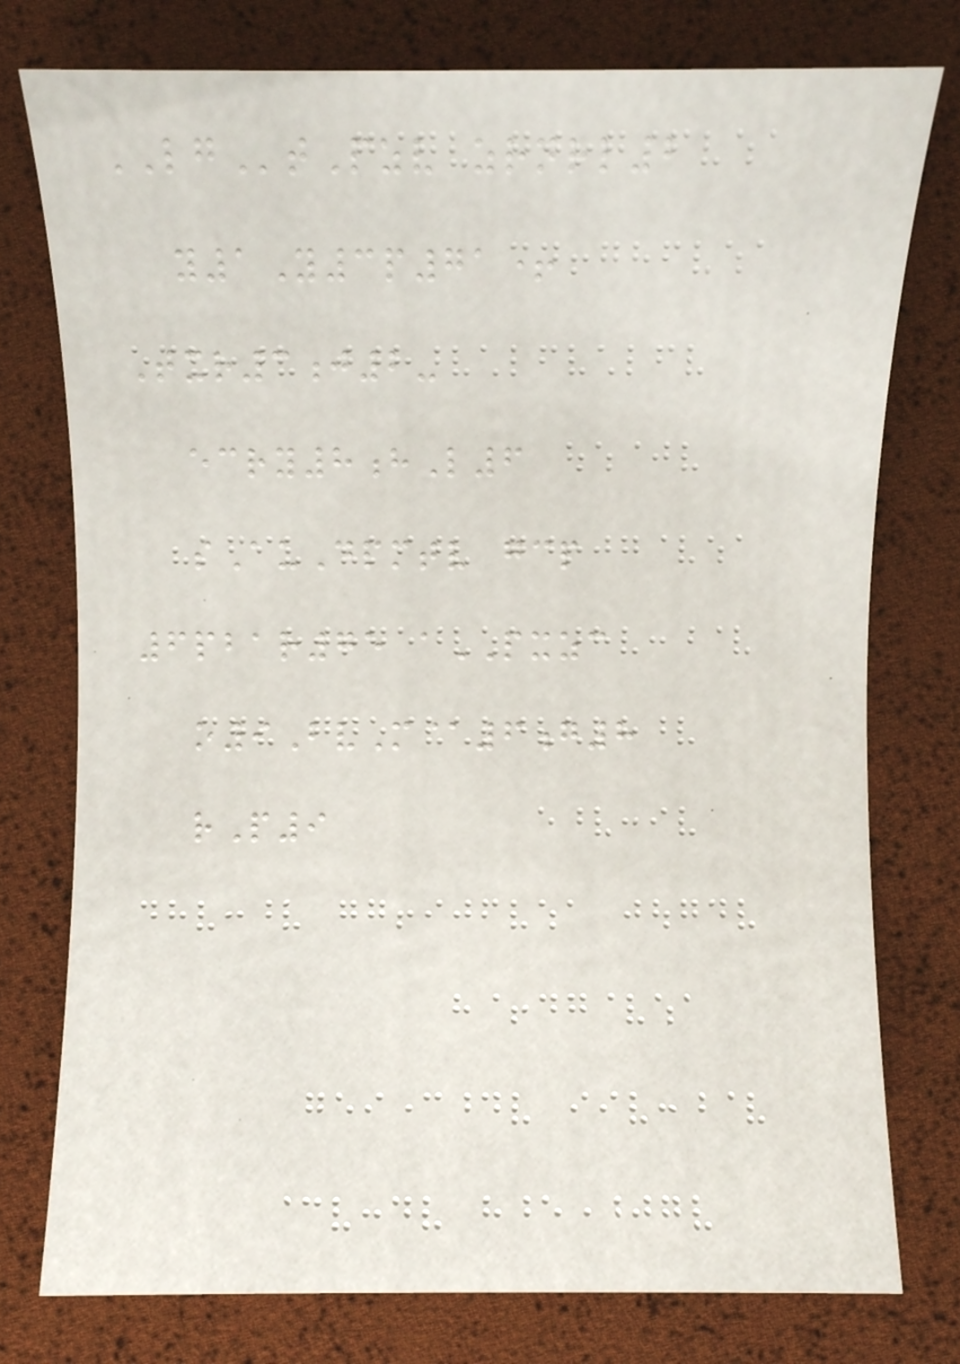LGtPzv zrnrl2
y1Y3p71+
Txr3j2-
ecry8hL6
sAuDpmtv gcp
6pbar75 aPXZC
o9BvM@6g8
rP9
